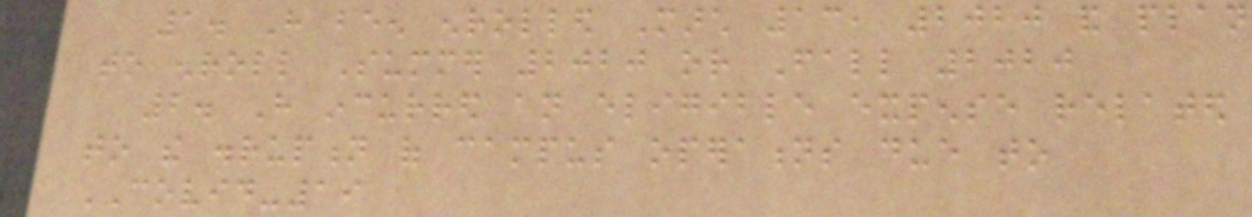1. Have been enrolled March 13, 2020 and plan
to enroll Summer 2020 or Fall 2020
2. Have incurred an eligible expense related
to the disruption of campus operations due to
COVID-19
